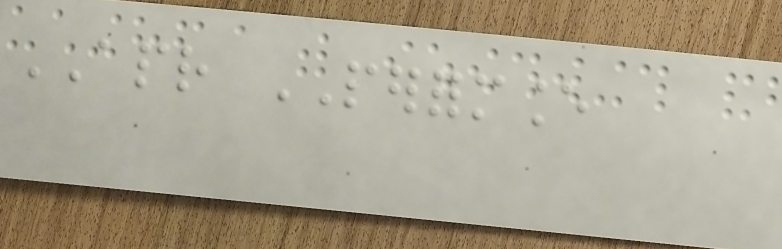APR PERFORMANCE
